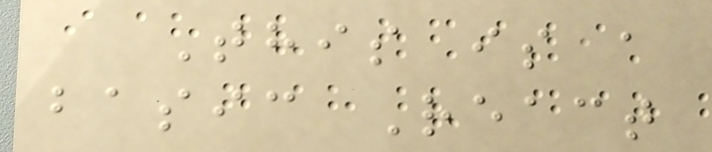This is a
basic React
